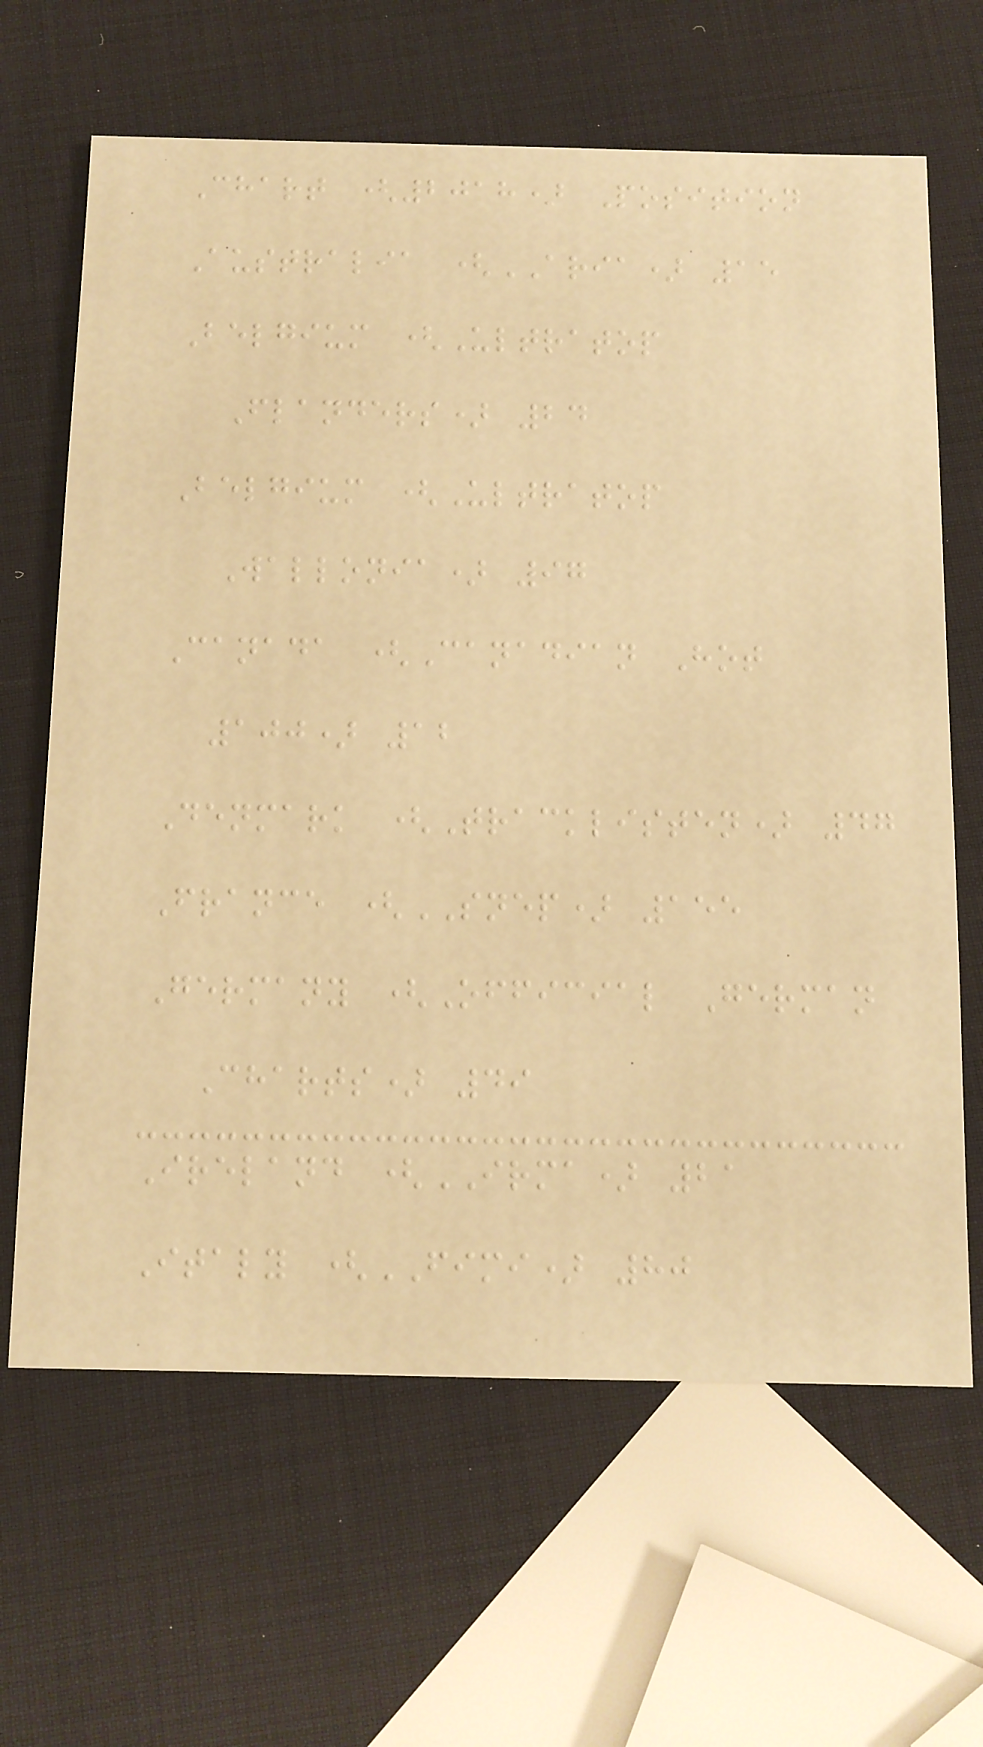Chart (2018) Position
Australia (ARIA) 15
Belgium (Ultratop
Flanders) 24
Belgium (Ultratop
Wallonia) 97
Canada (Canadian Hot
100) 12
Denmark (Tracklisten) 47
France (SNEP) 155
Germany (Official German
Charts) 49
Ireland (IRMA) 21
Italy (FIMI) 80
